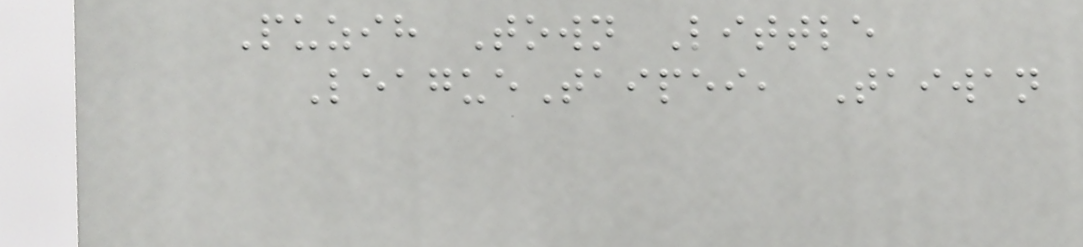Puzih Town Little
LeagueTaipei, Taiwan
